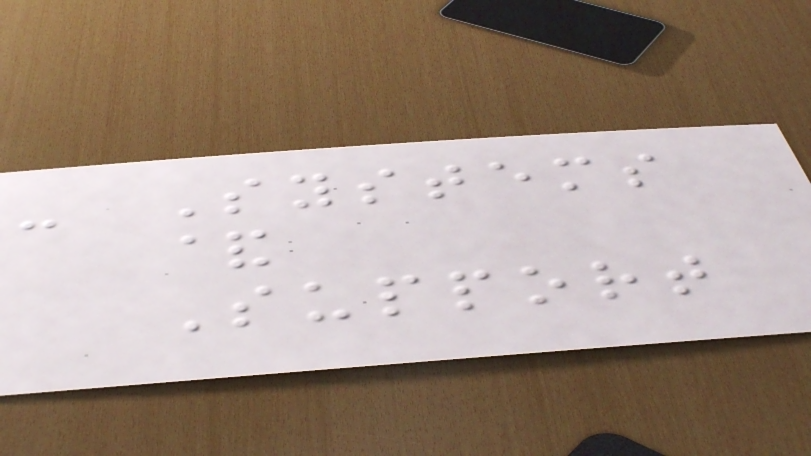- Systems
&
Support
